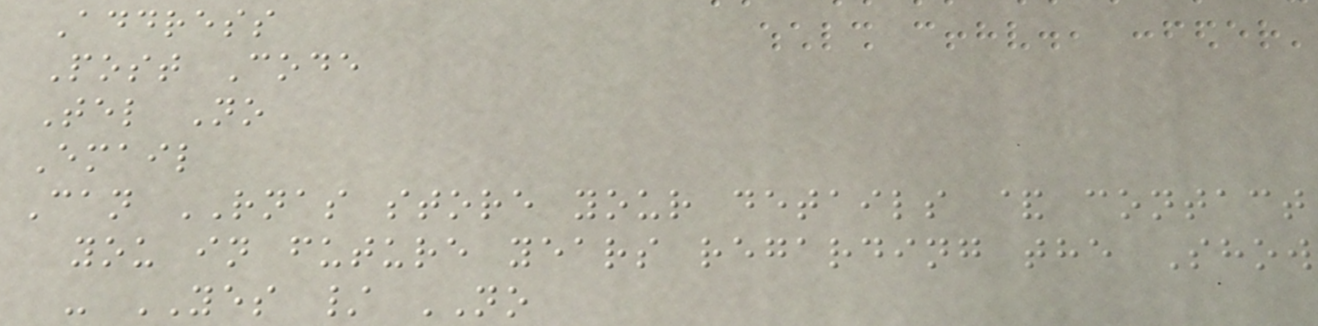Address
Post Code
Tel No
Email
Can RNAS store your details & contact
you in future years regarding the Show
- YES / NO
